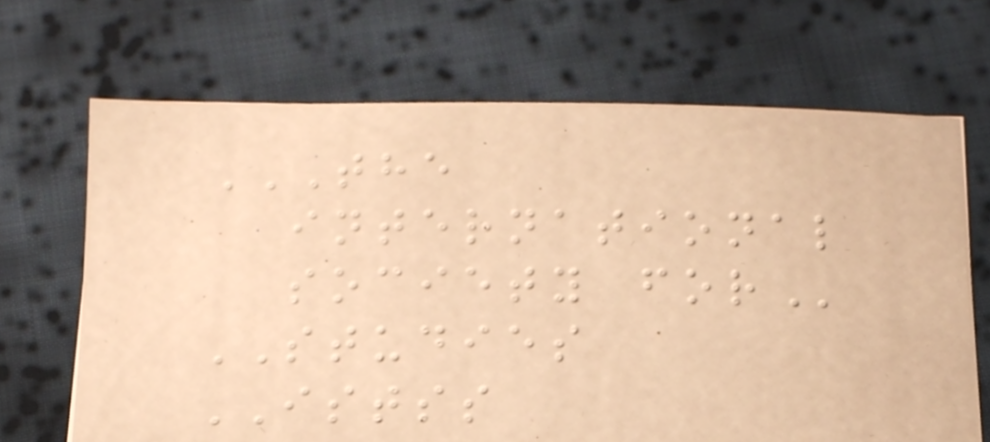THE
INTERNATIONAL
SOCIETY FOR
STUDIES
ISTSS
